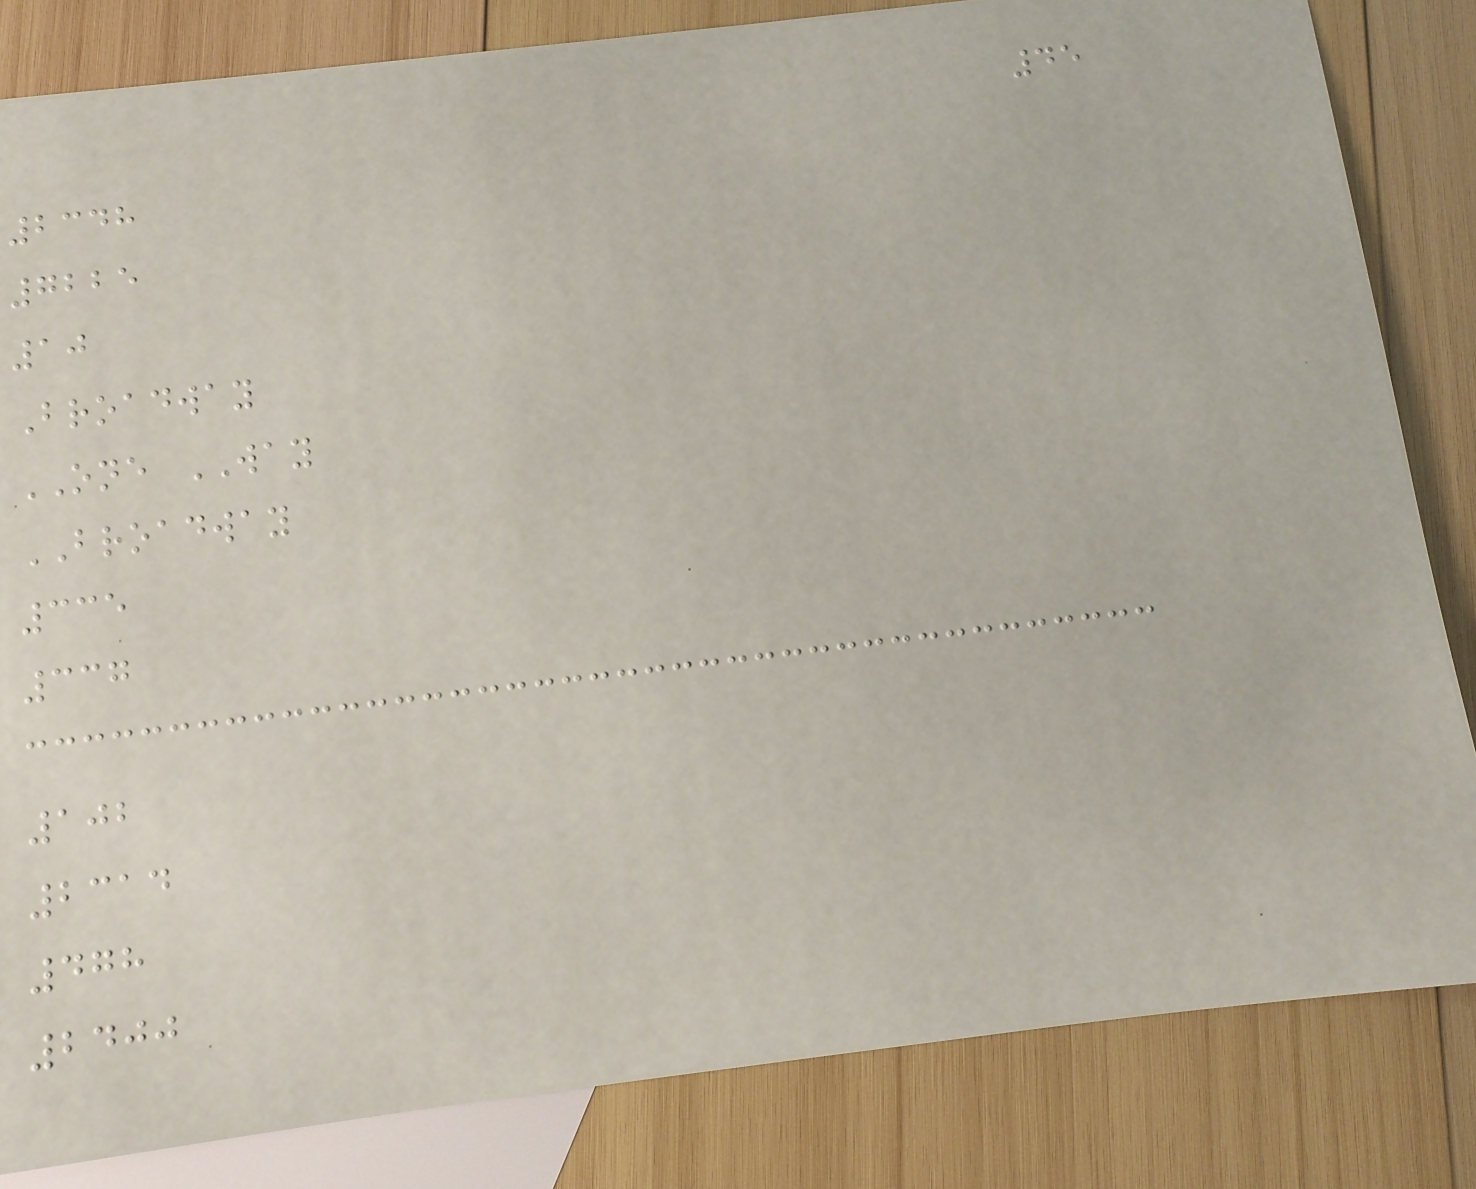45
2348
7225
10
Broadway
ONE WAY
BROADWAY
335
337
102
2314
478
2400
